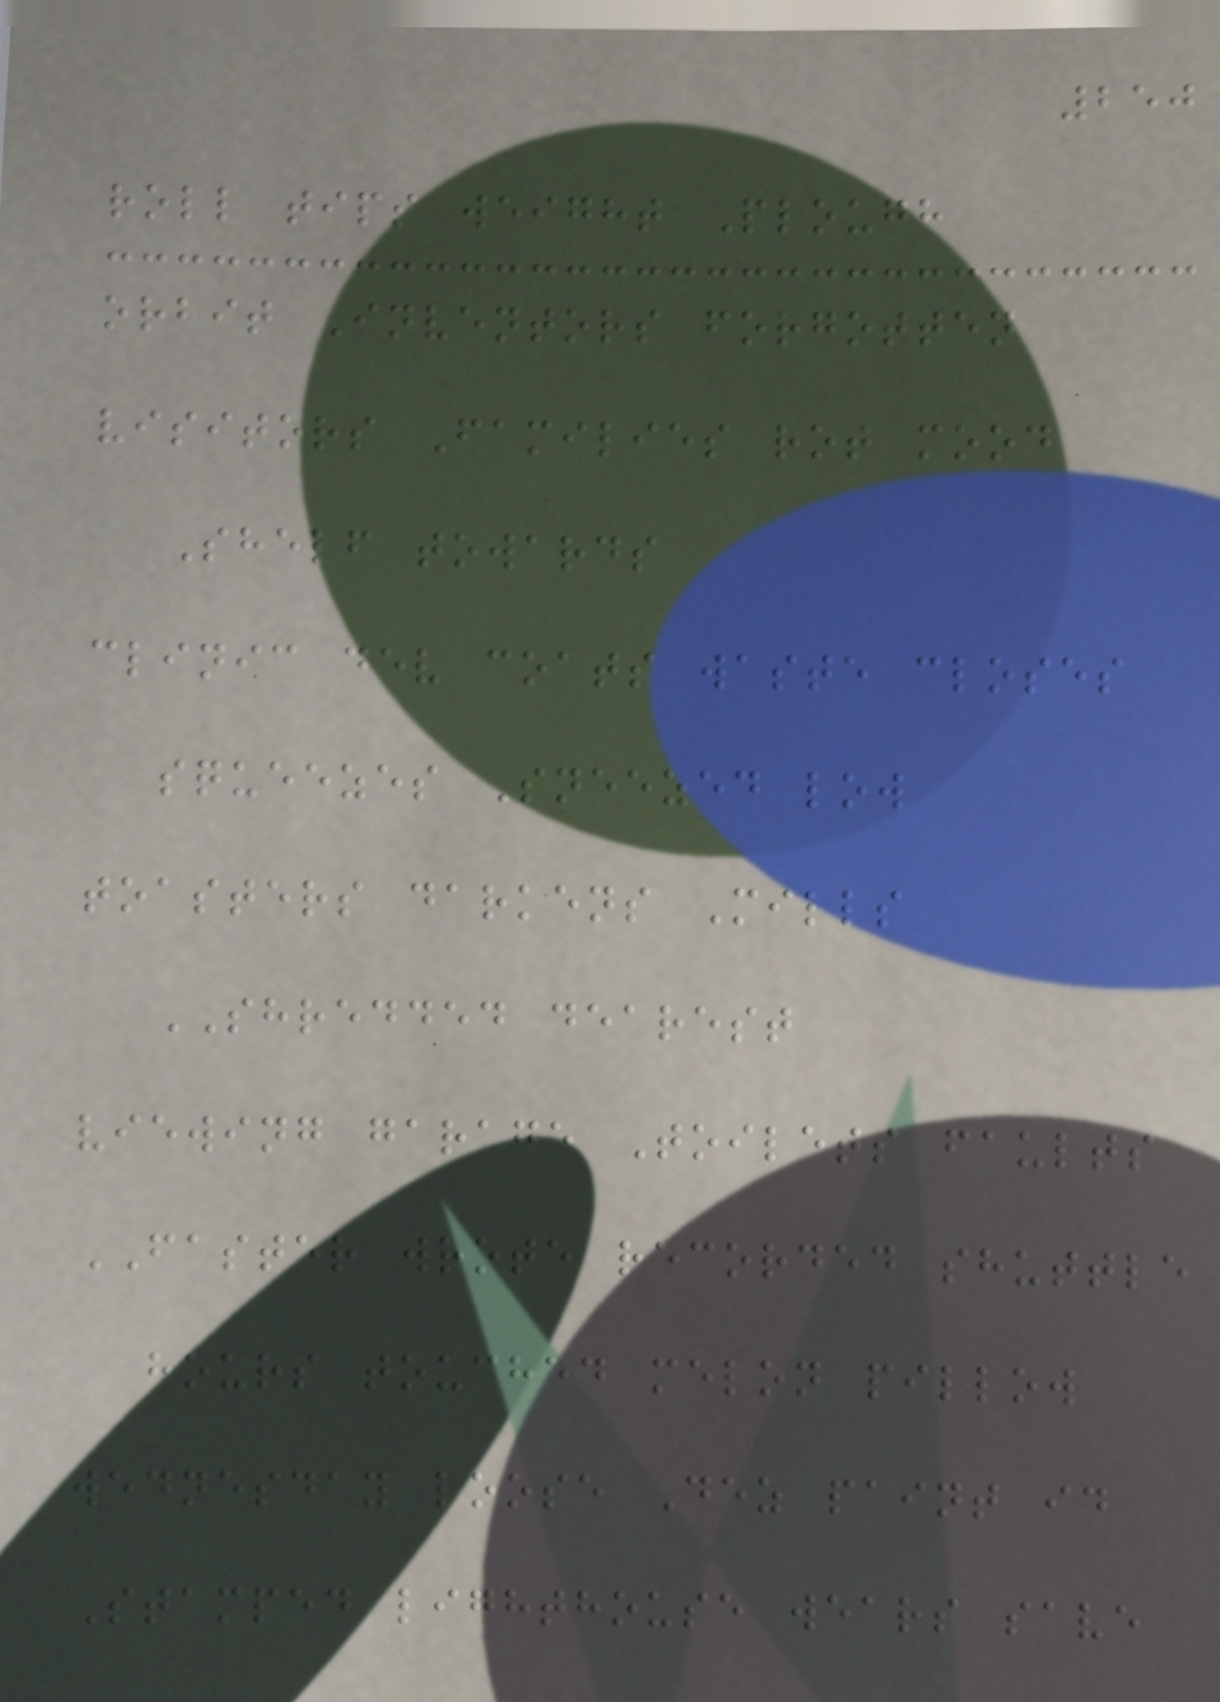250
roll tips weight Plough
orbit Inventors forgotten
visitors Families rot mood
Shelf towards
clinic dev coats waste closes
squeezes Sneezed low
toasters darkens Mills
SHREDDED dearest
viewing garage Toilets faults
FASTER wrote recorded shuttle
hours touched melon pillow
wednesday loose Dez paint id
Stamped lighthouse wears save
